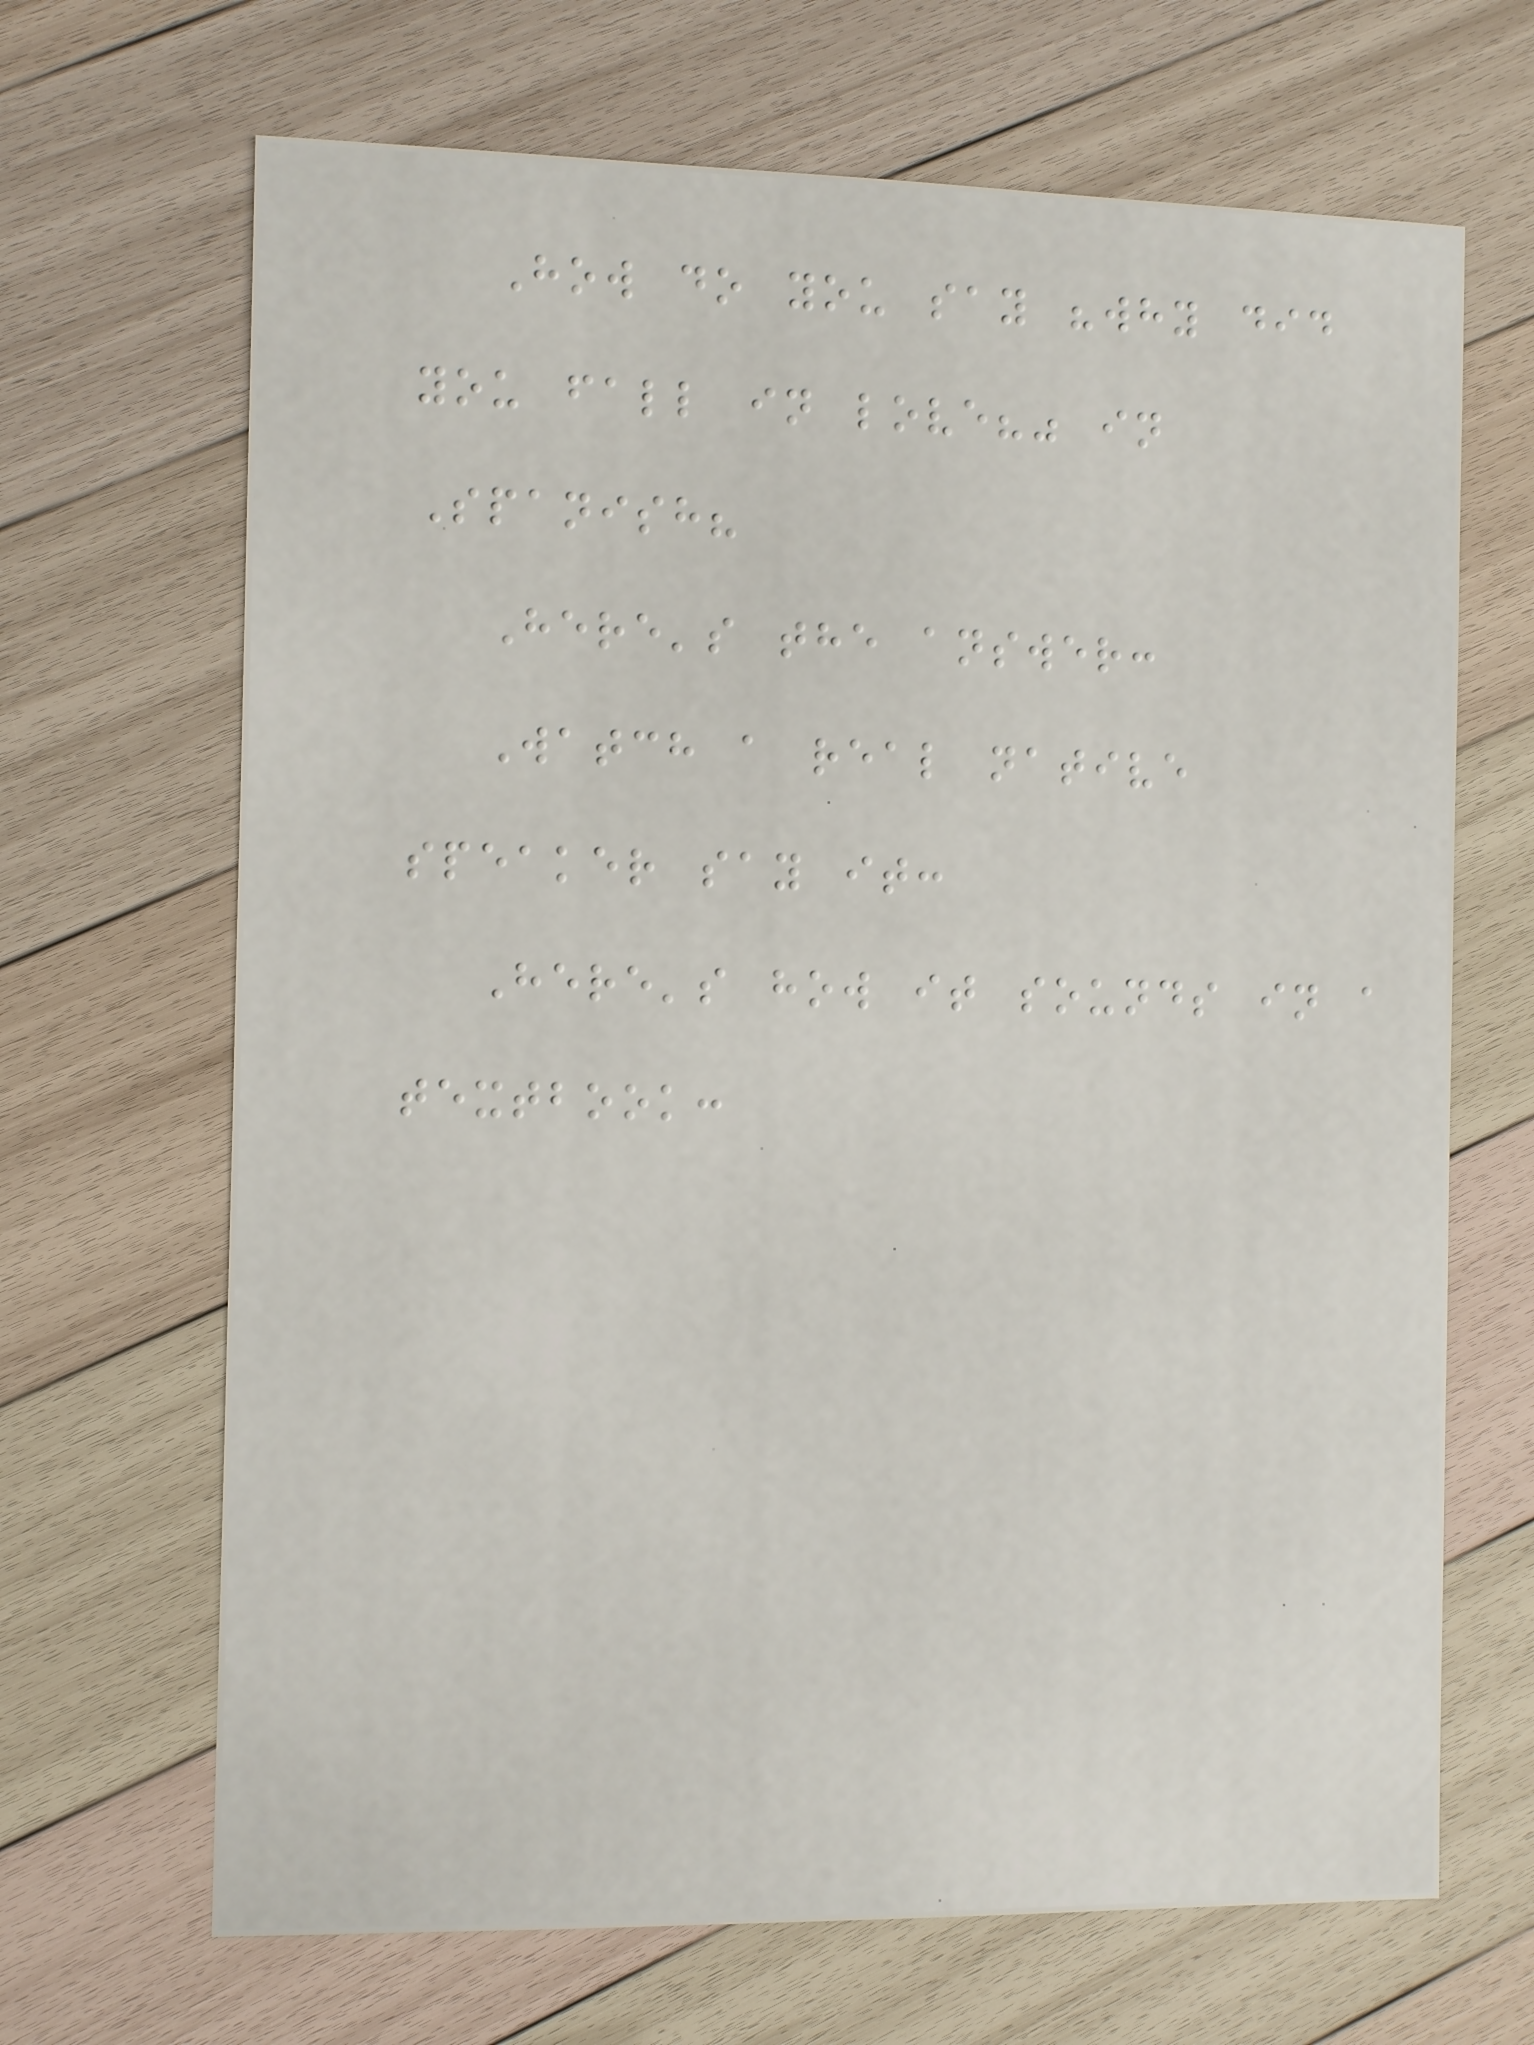How do you say "why did
you fall in love?" in
Spanish?
Here's the answer:
Watch a real native
speaker say it:
Here's how it sounds in a
textbook:
